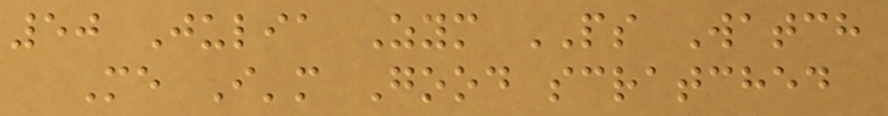50 Julia Zym PS Watch
Me I'm Good scratched
